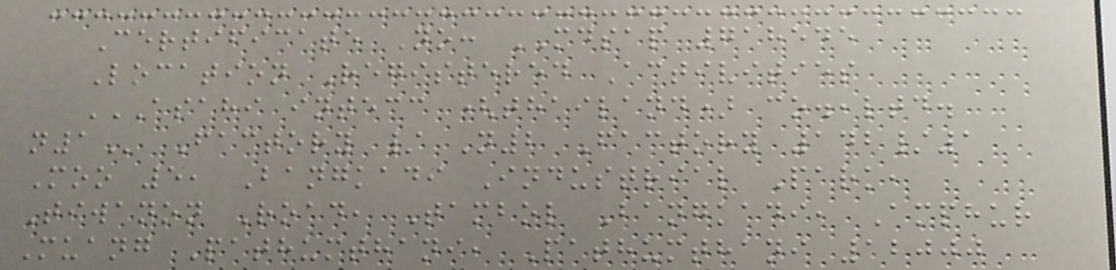Certificate No: MDSAP 718545
Location Registered Activities
ASAHI INTECC (THAILAND) CO.,LTD.
N1 Factory / N2 Factory 142/1
Moo 5, Bangkadi Industrial Park,
Tiwanon Road, Tambol Bangkadi, Amphur
Muang Pathumthani, Pathumthani 12000
